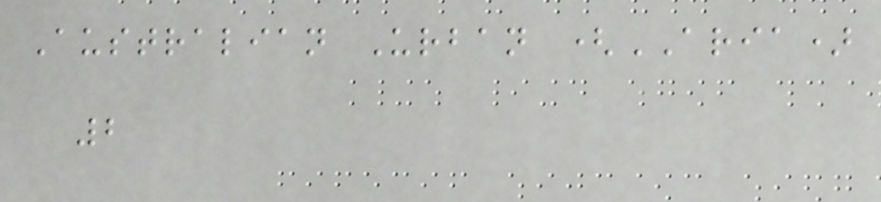Australian Urban (ARIA)
2
